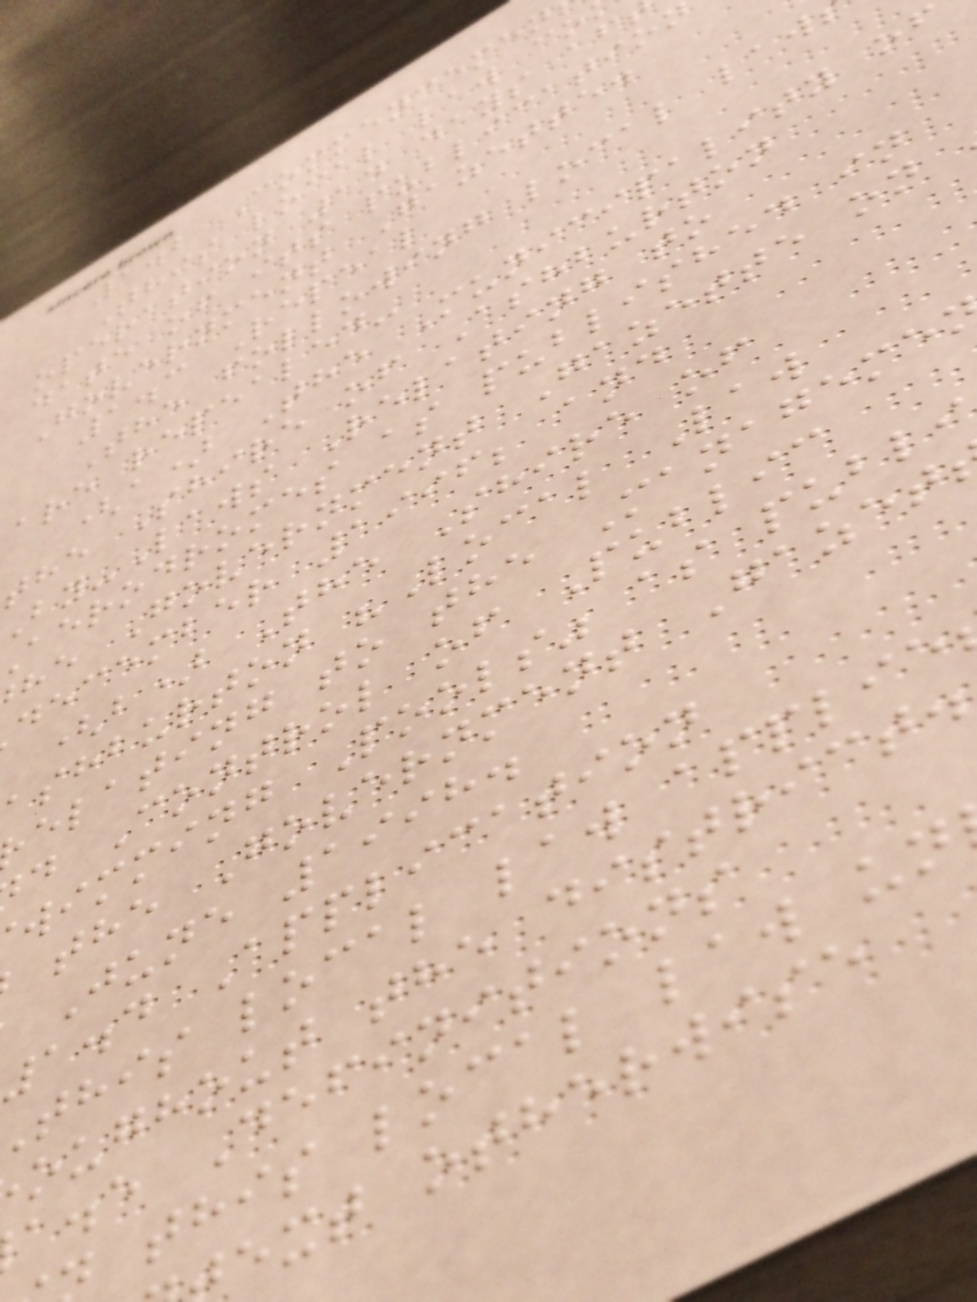1.2 Commencemen
This local law co
operation 14 days af
date of its publicatio
Government Gazette.
1.3 Repeal
The following local law
are repealed-
(a) The Municipality of
the Shire of Ashburton
y-Laws Relating to
aerodromes as published in
he Government Gazette on
december 1996; and
(b) The Shire of
ashburton "Local Law
elating to the Manageme
d Control of Public
wimming Pools" as publi
the Government Gazet
June 1998.
1.4 Application
this local law applie
oughout the district.
a.e Definitions
this local law un
ext otherwise
